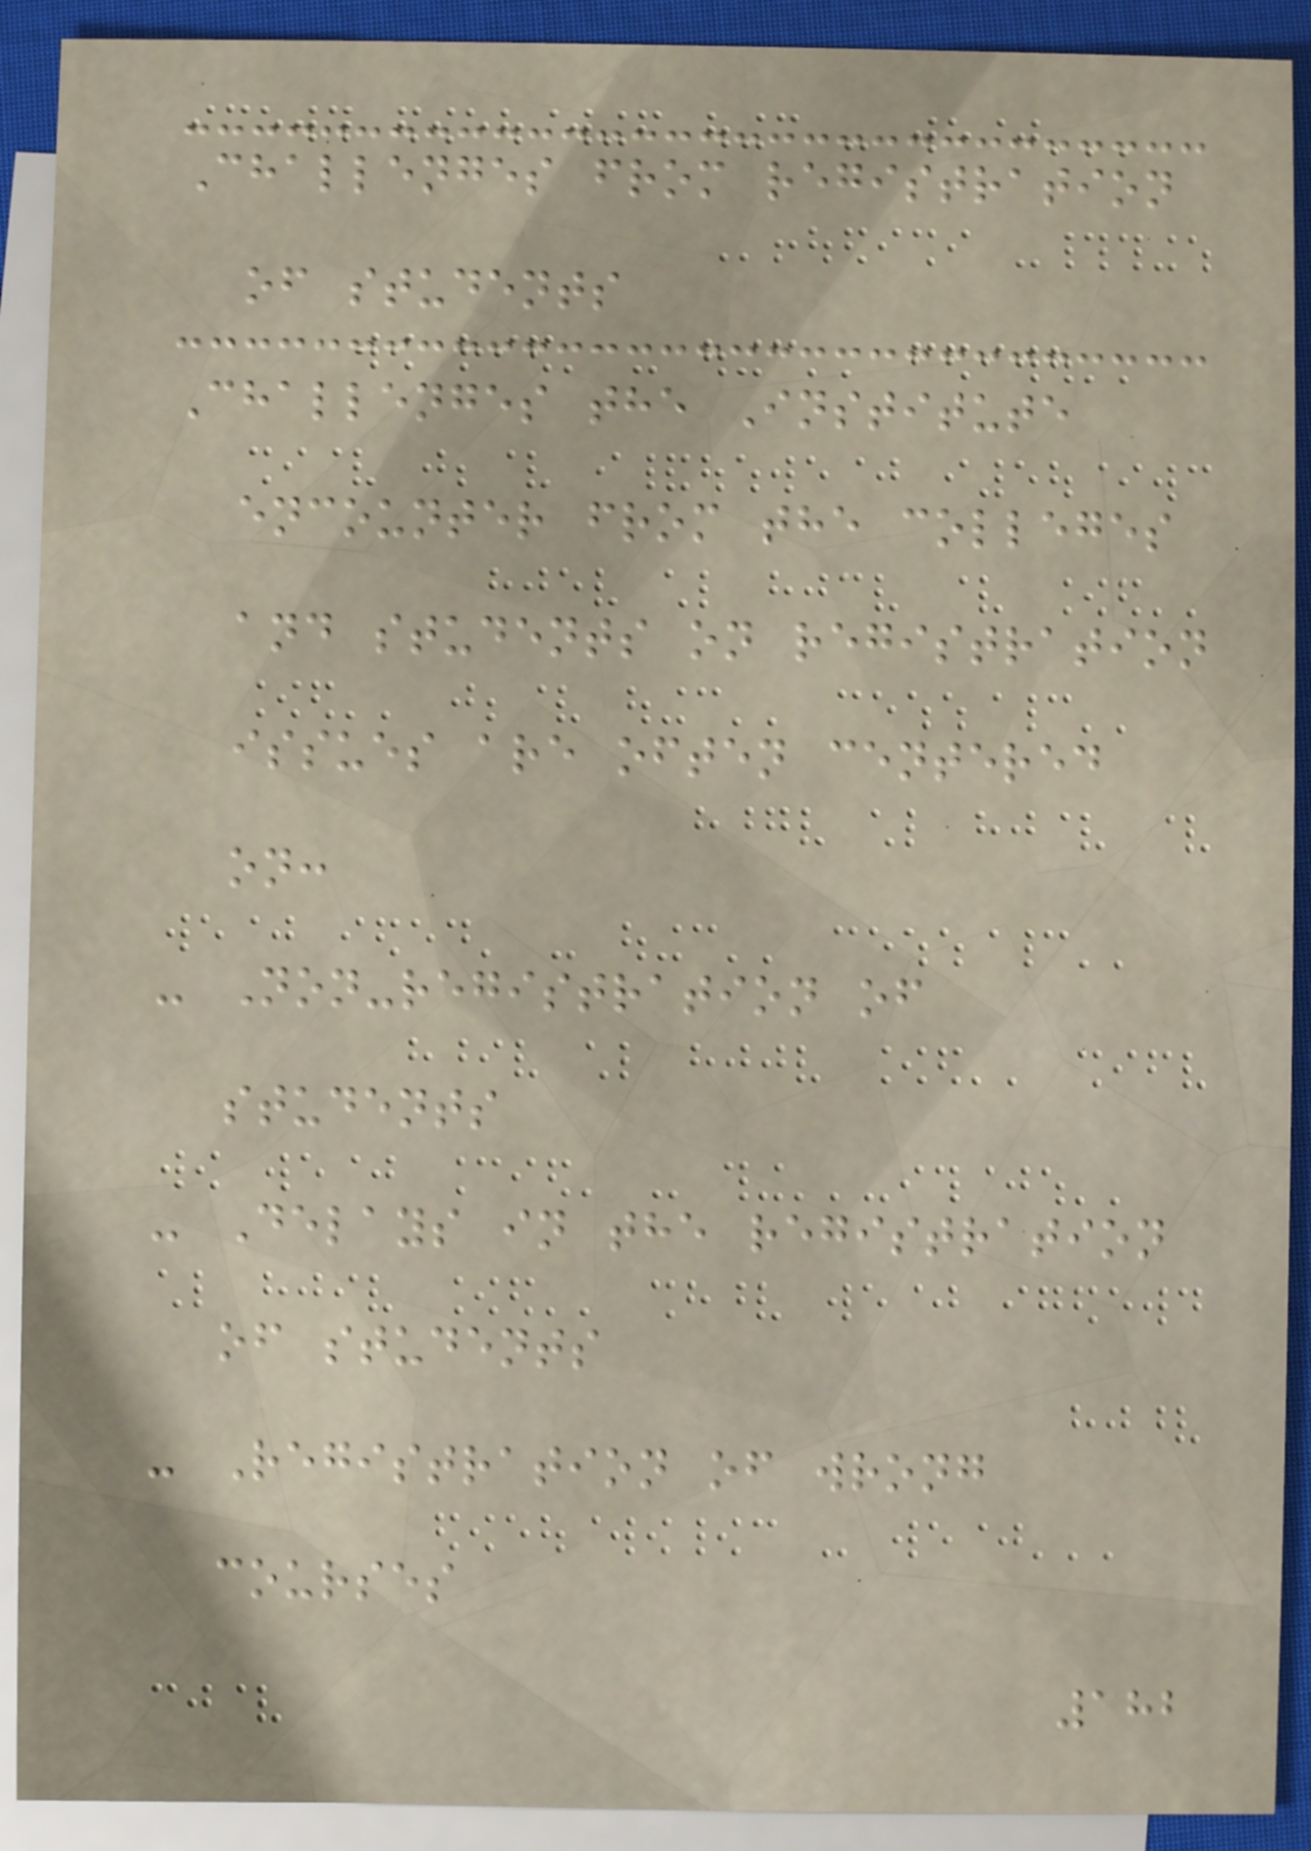Challenges from registration
of students
Challenges the Institute
encounter from the colleges
and students on registration
issues are often centered
on:
- Non-registration of
students
- Delays in the registration
of students
- Registration of wrong
courses
182
